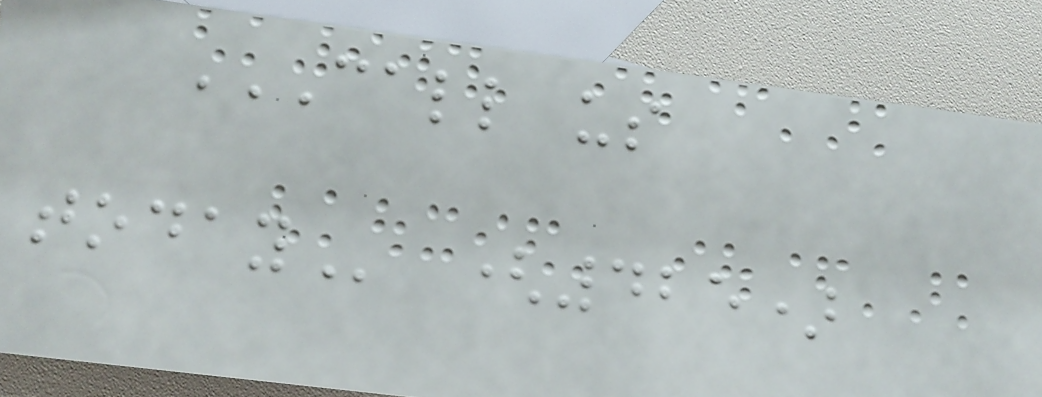CALL US
TODAY (425)
